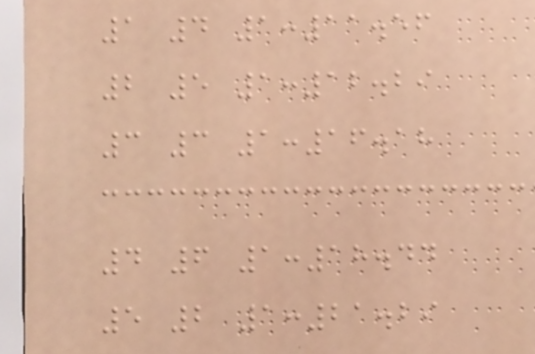1 4 1:11.56
2 5 1:12.29
3 3 1:16.18
4 6 1:18.44
5 2 1:21.29
